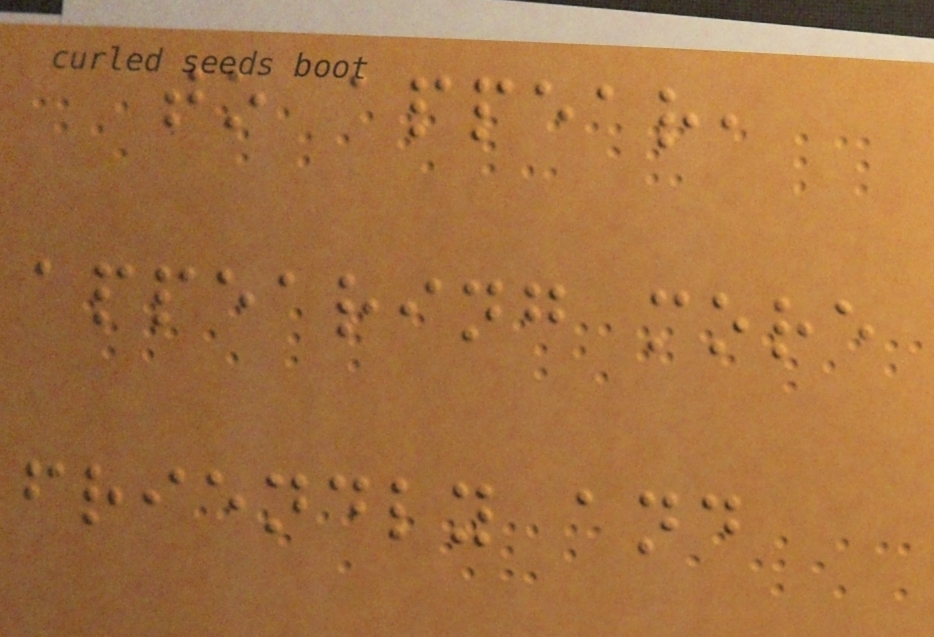to appear,
appearing more
friendly and
